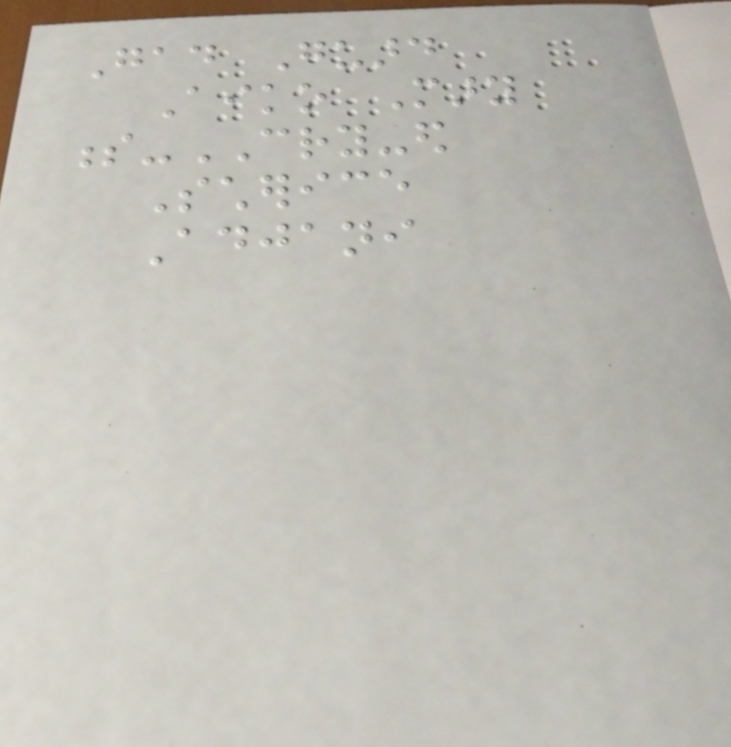Gad Guard
Aiko Mary
s-CRY-ed
Scherice
Adjani
